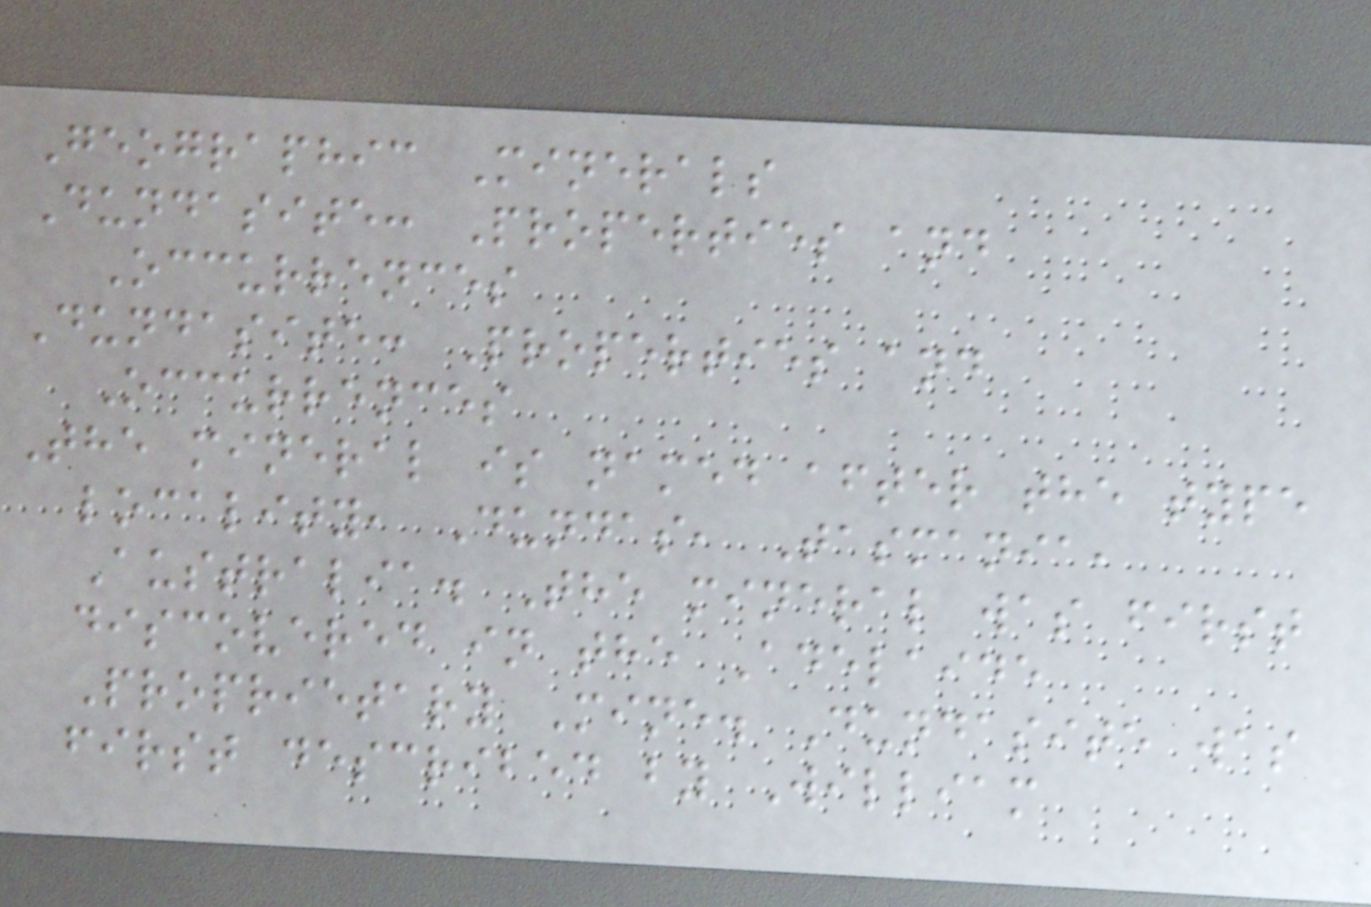Geographic Minerals
Dundasite: Properties and
Occurrences
Dundasite: Properties and
Occurrences
The mineral is named after the type
locality, Dundas, Tasmania,
Australia. The mineral was first
discovered in the Adelaide
Proprietary Mine. Dundasite was
first described by William
